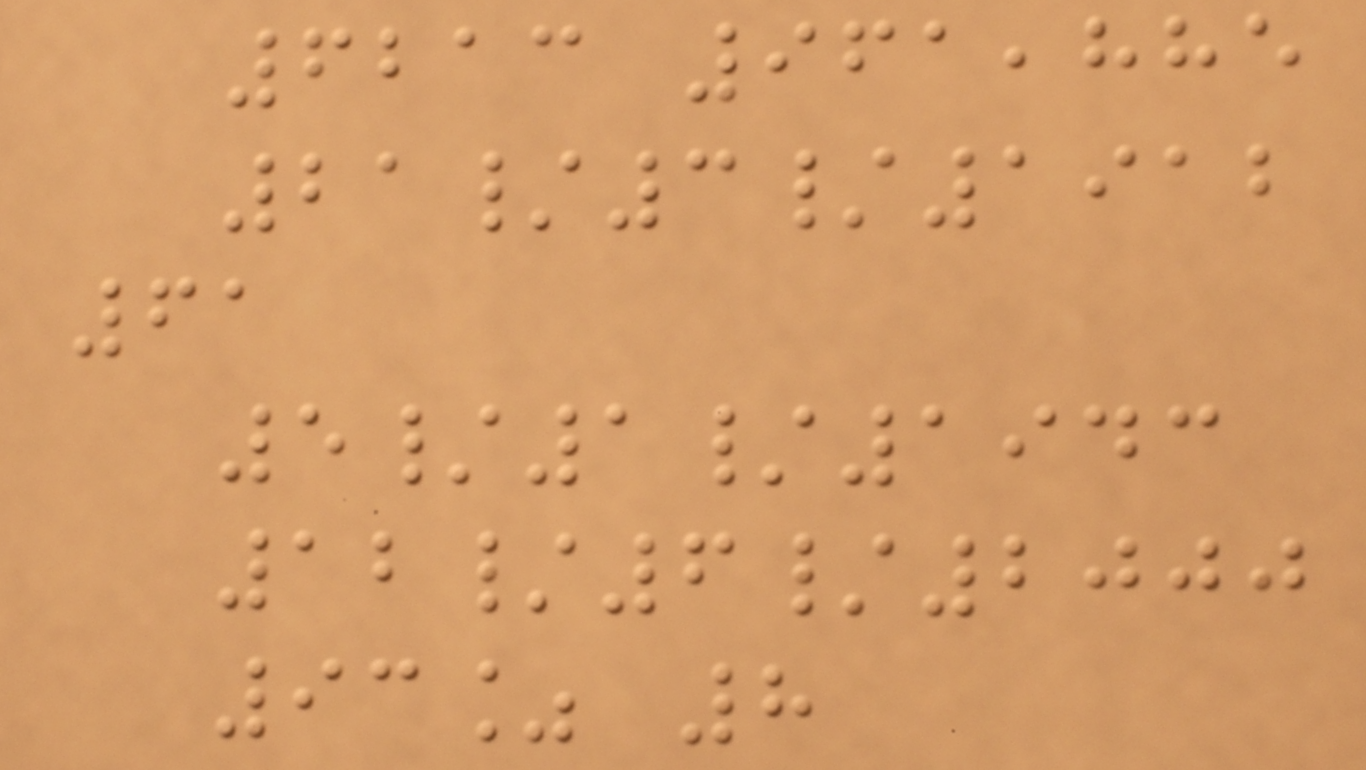6213 961,885
21/3/1912
61
5/1/1943
12/6/2000
93% 8
